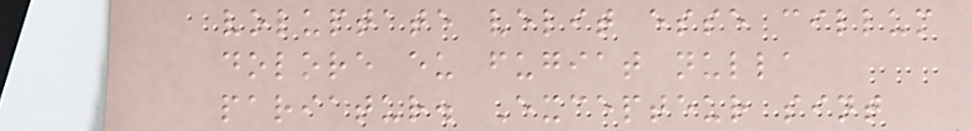voluptate velit esse cillum
dolore eu fugiat nulla
pariatur. Excepteur sint
